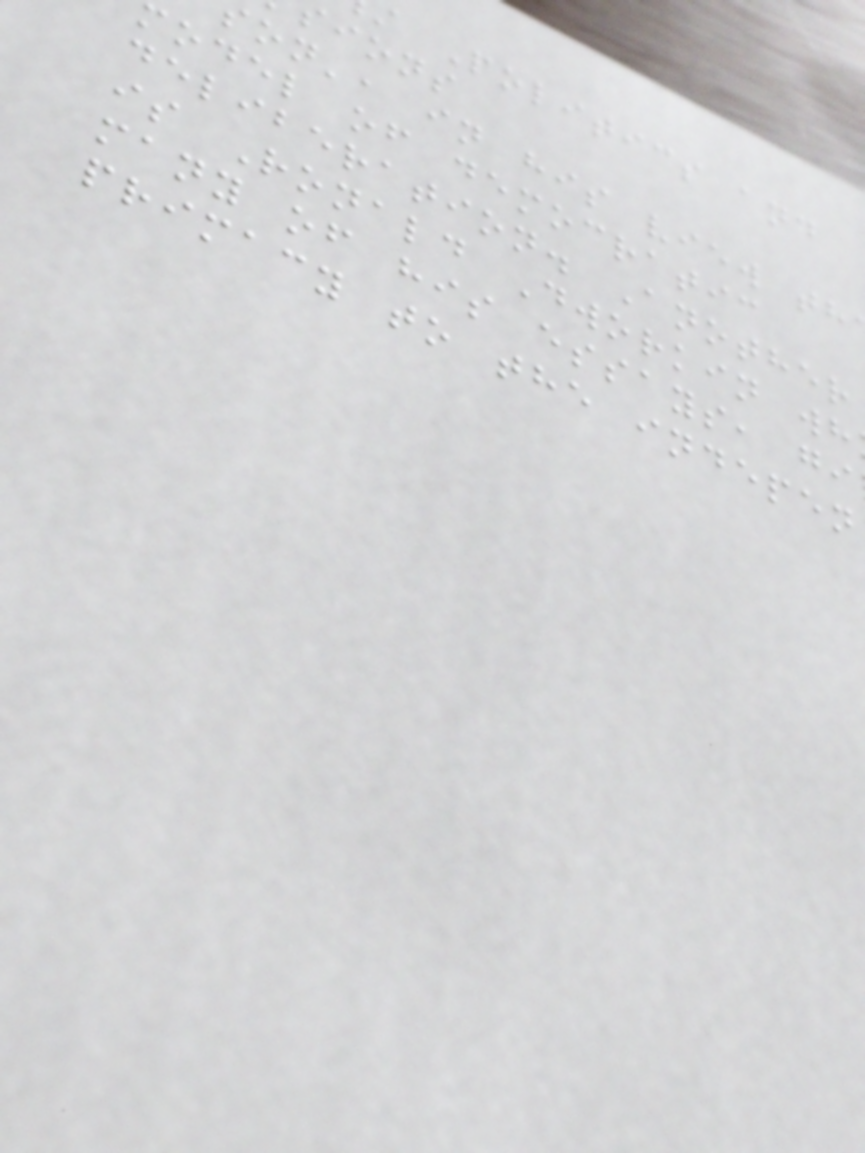Politics and
sions
son', in his view th
model of democratic
deliberation. Another
is Ronald Dworkin wh
many of his essays, gi
primacy to the indepen
